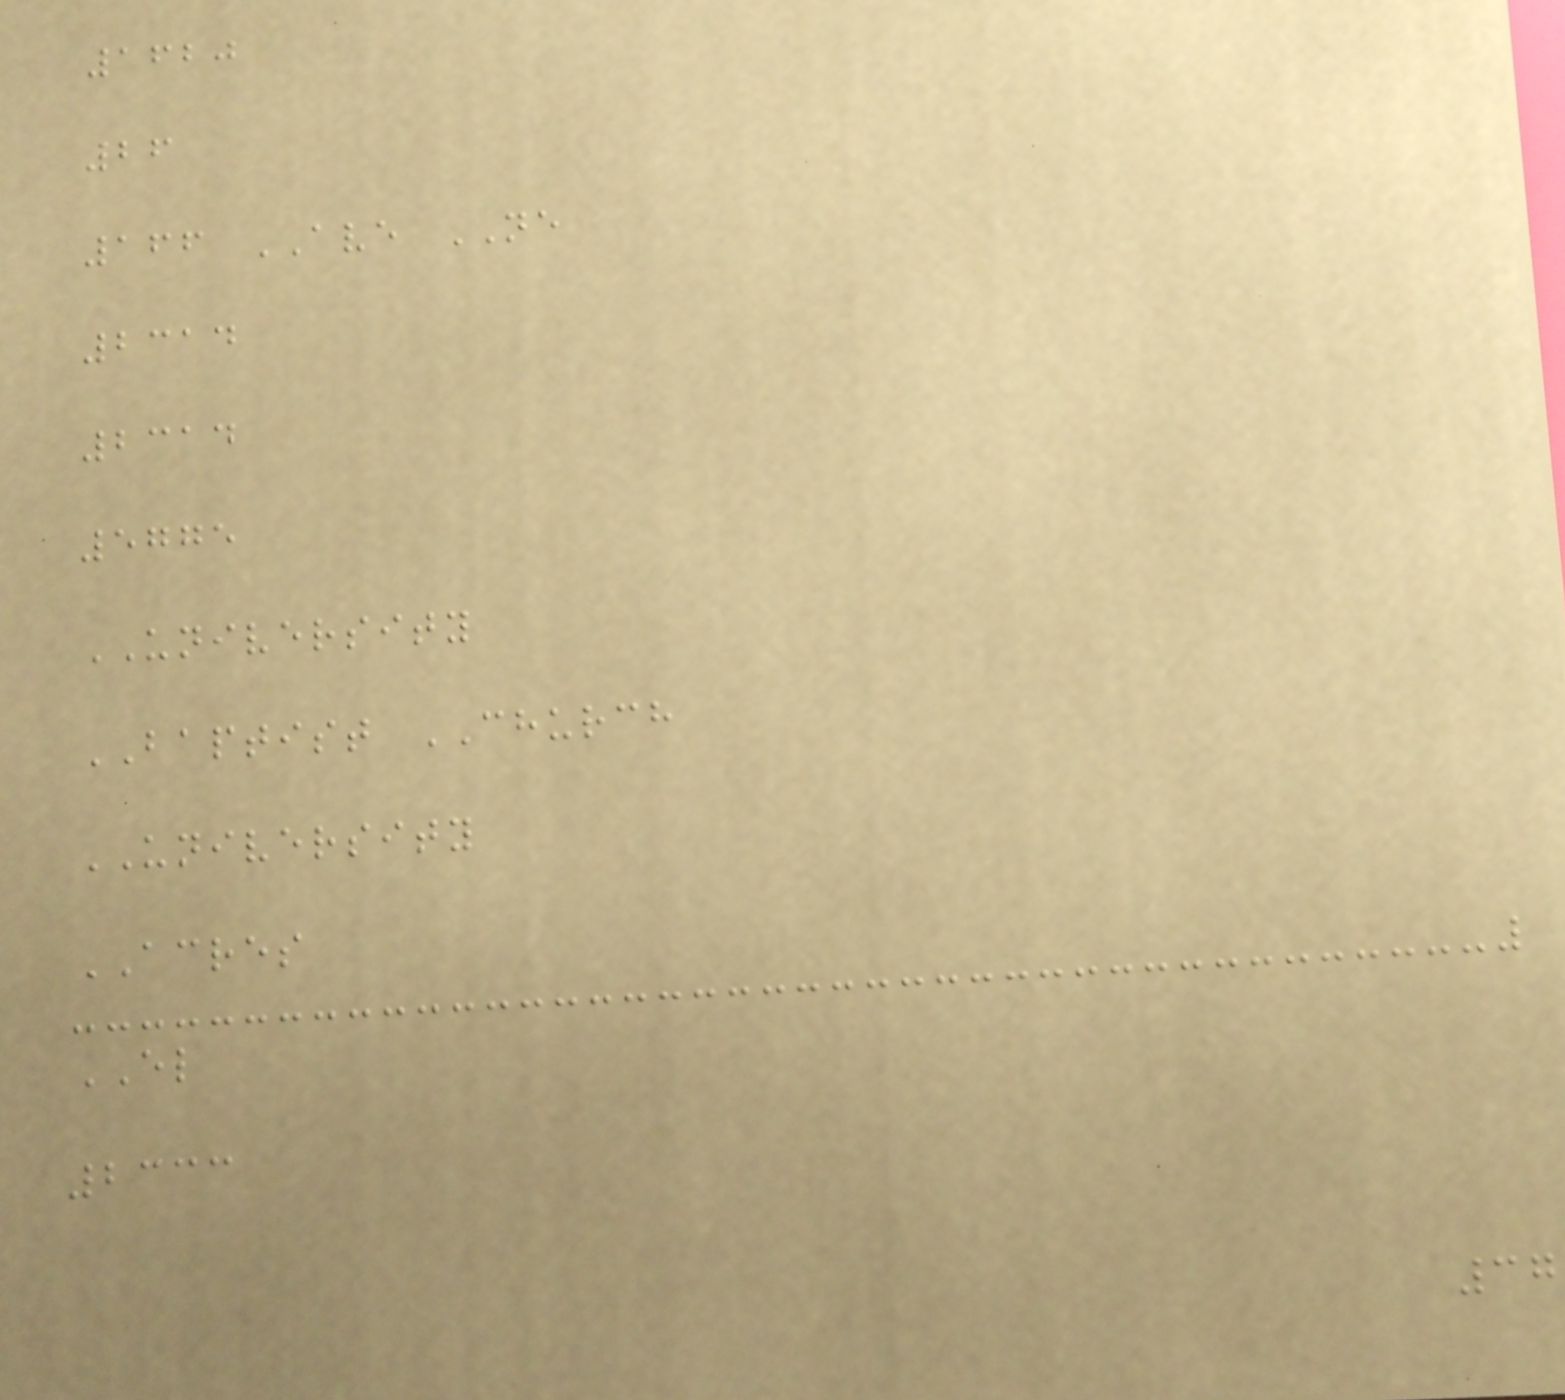1620
26
166 AVE NE
2314
2314
5775
UNIVERSITY
BAPTIST CHURCH
UNIVERSITY
ACRES
EL
2333
37
